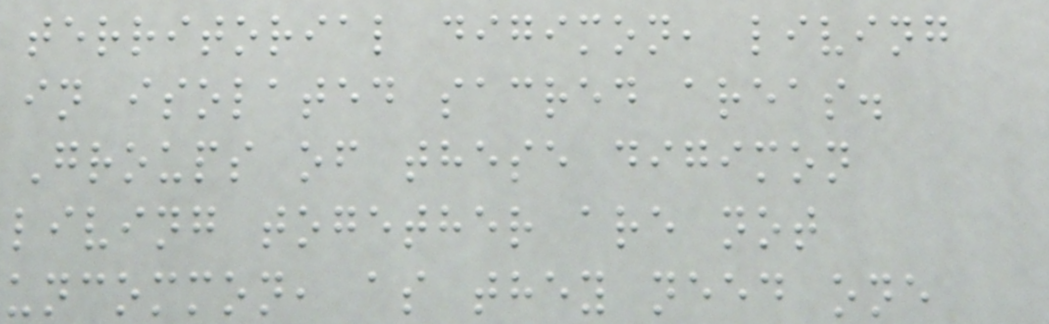territorial digimon, living
in isolated sacred areas.
Groups of these digimon
living together are not
uncommon, as they need one
